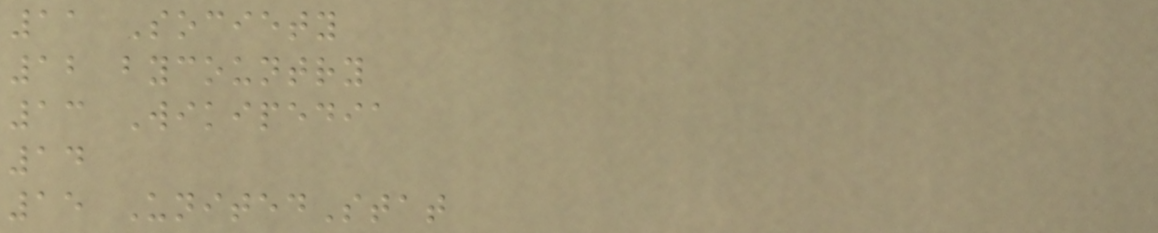11 Society
12 bycountry
13 Wikipedia
14
15 UnitedStat
